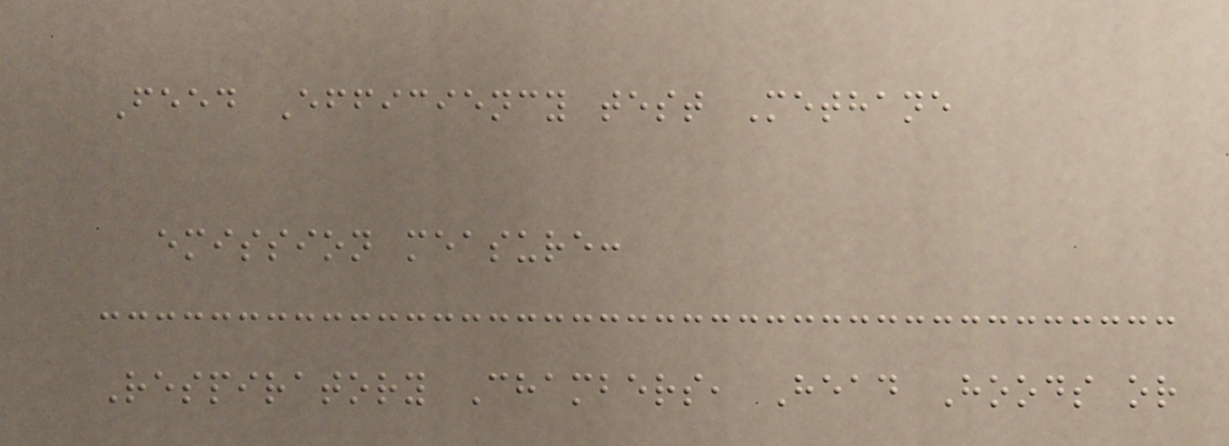Feed Efficiency test Methane
emission measure:
Respiratory Chambers, Head Hoods or
